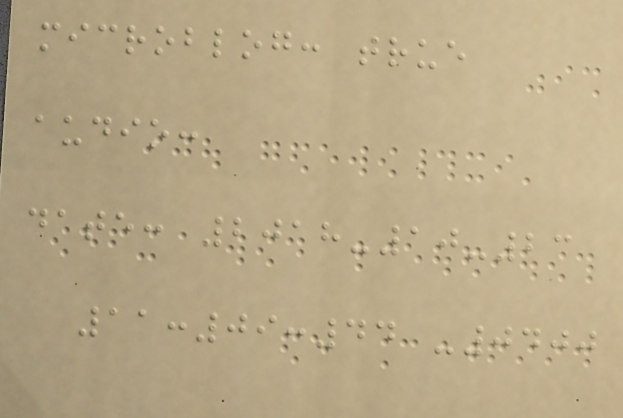microblog: true
audio:
date: 2018-10-23
11:09:44 -0400
